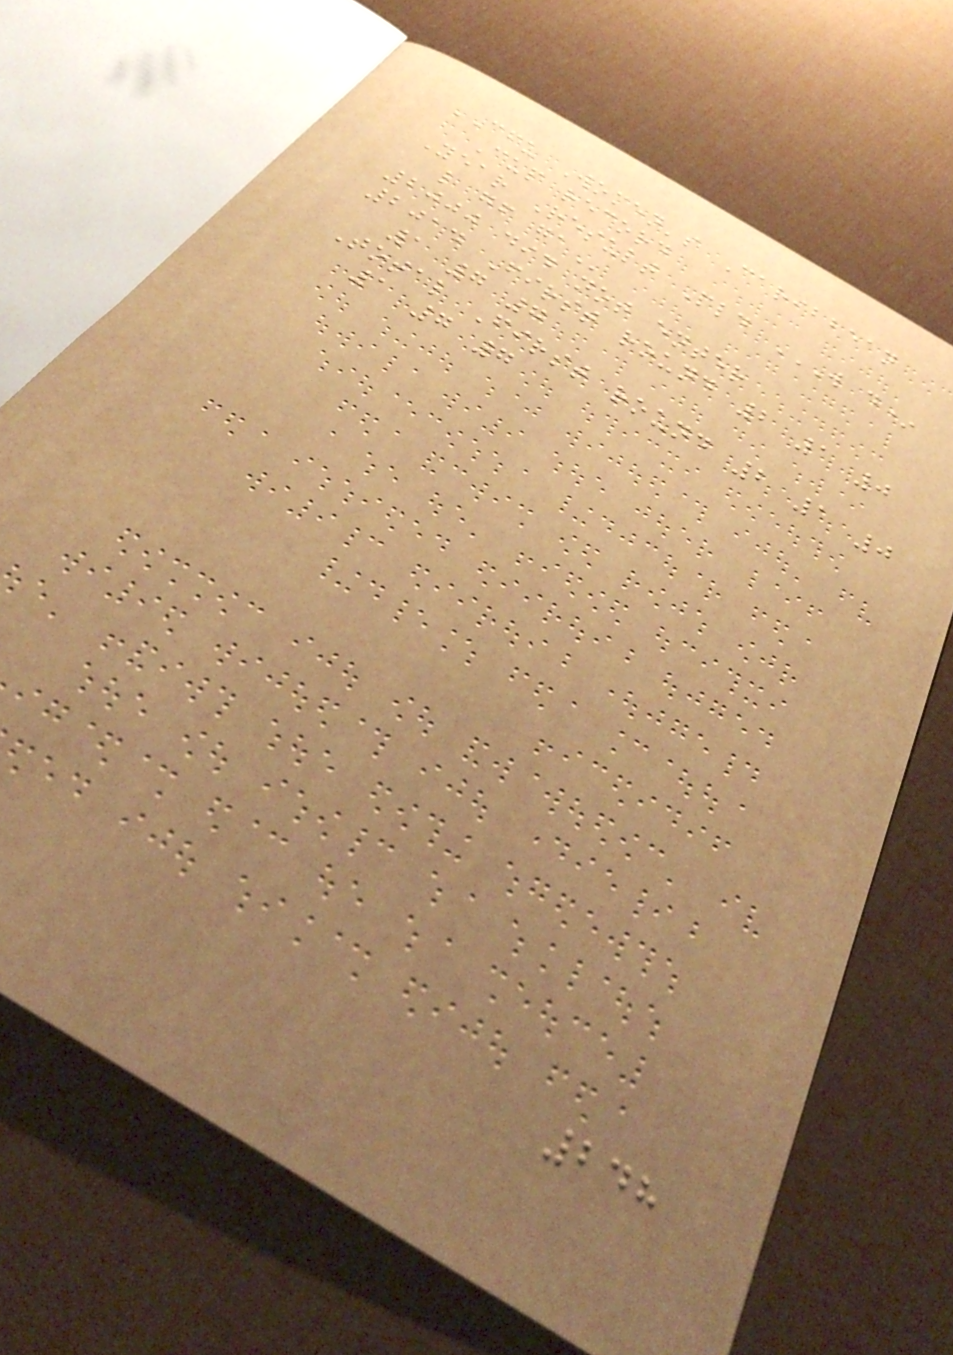CFU Women's Caribbean
Cup record
Year Result Pld W D*
L GF GA
2000 did not enter
2014 First round 2 1 0
1 7 7
Total First round 2 1 0
1 7 7
248
